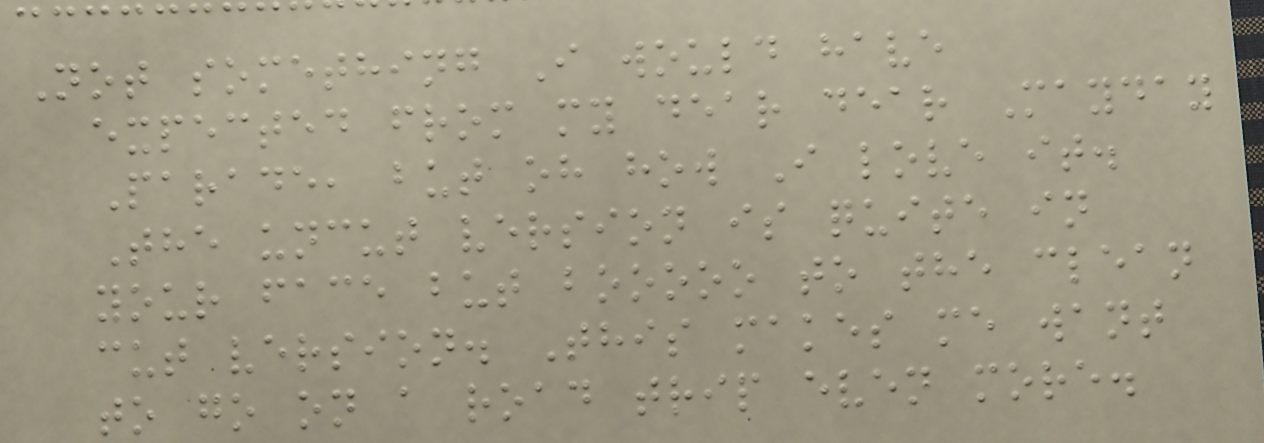Not something I would have
expected from my dear dear Mayday
Parade, but oh how I love it.
The uncut version is quite in
your face but booooo to the clean
cut version. This makes me want
to go on a road trip even more.
